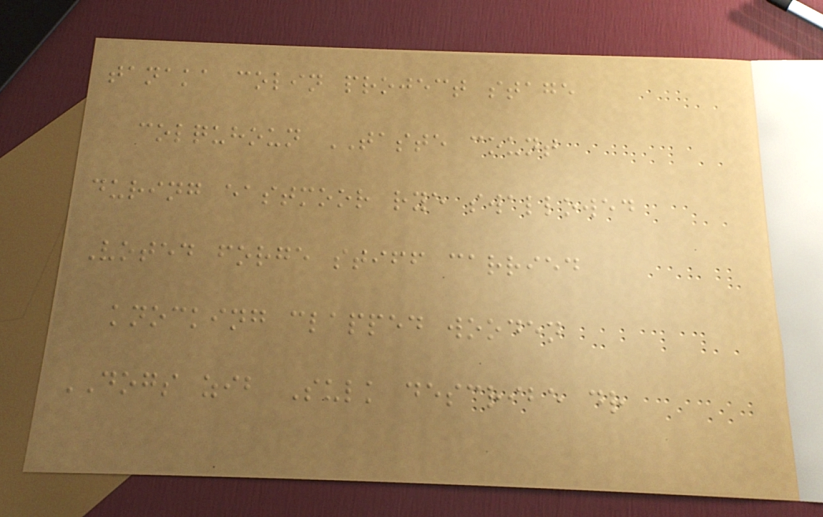tanaka colin project stage
colquhoun TASTE count
during eastmoor rye swallowed
Voted forge stiff carried
knocking clapped wooden
DOGS zib Sulk describe dr
